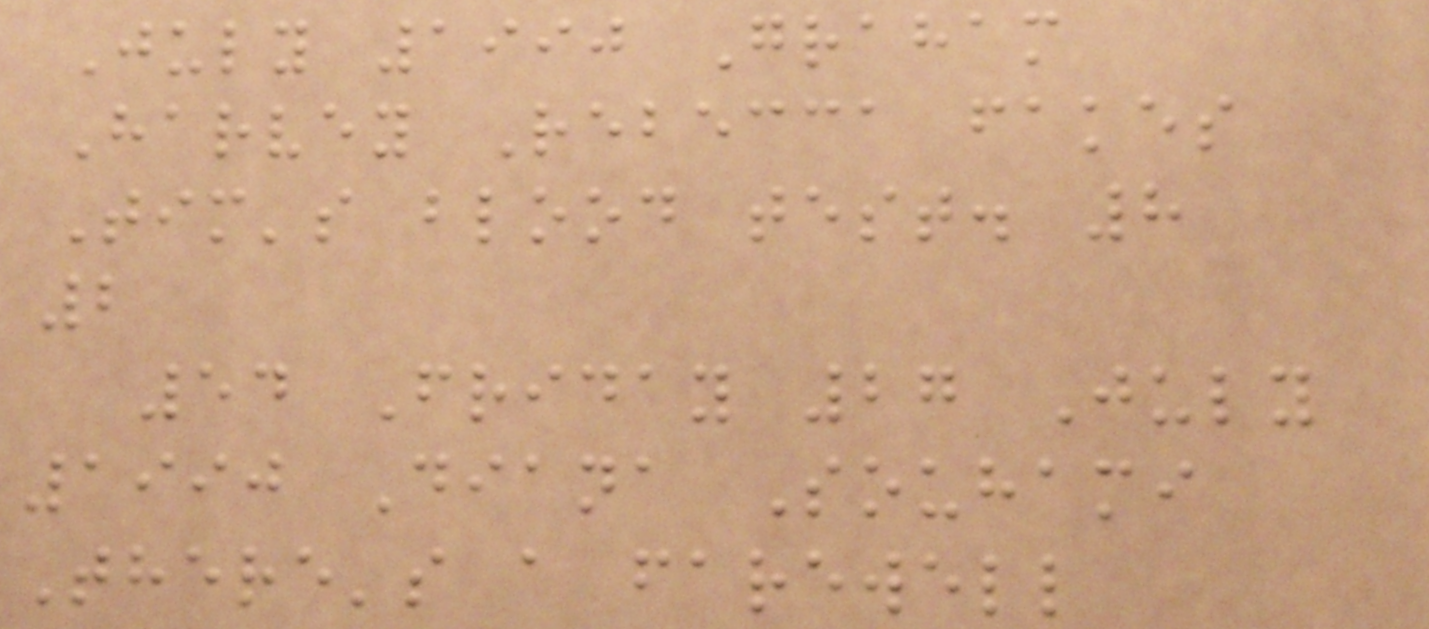July 1990 Graham
Harvey Rebecca fakes
Tim's blood test. 8
2
54 Friday 27 July
1990 Diana Souhami
There's a farewell
